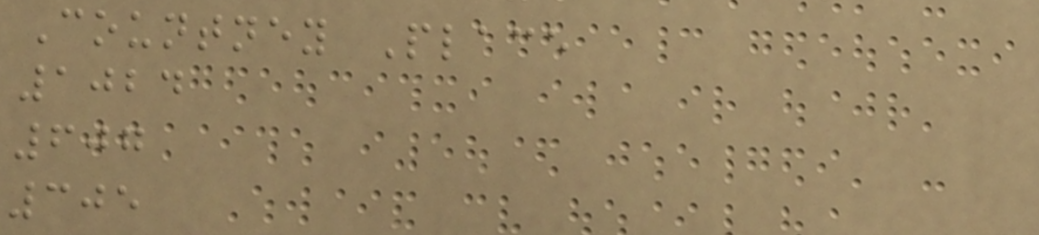Countney Place
1024
607
305
